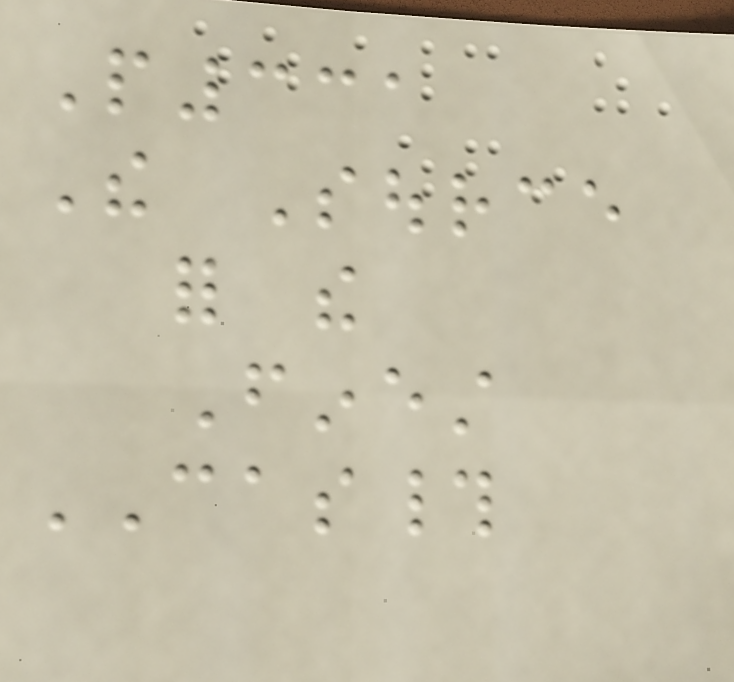P331
The Source
for the
Finest
CAS#
